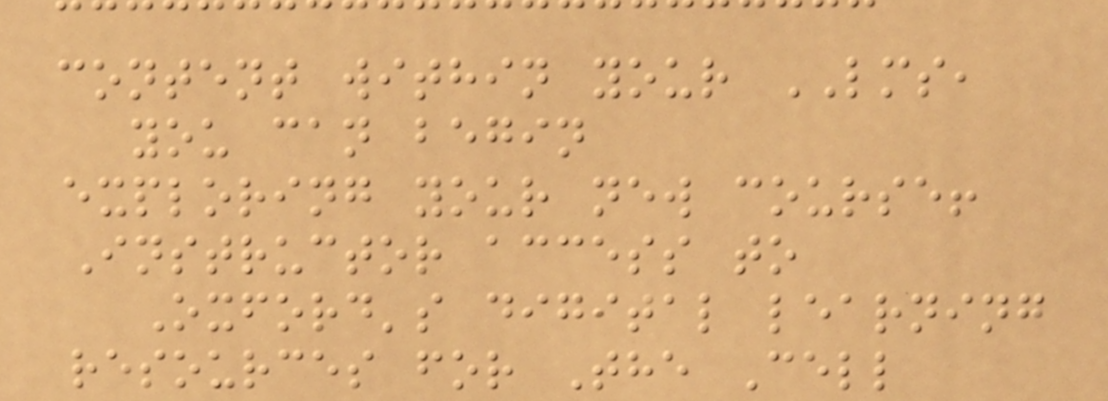content within your LMS,
you can begin
exploring your new course!
Instructor access to
Oxford's digital learning
resources for The Cell
